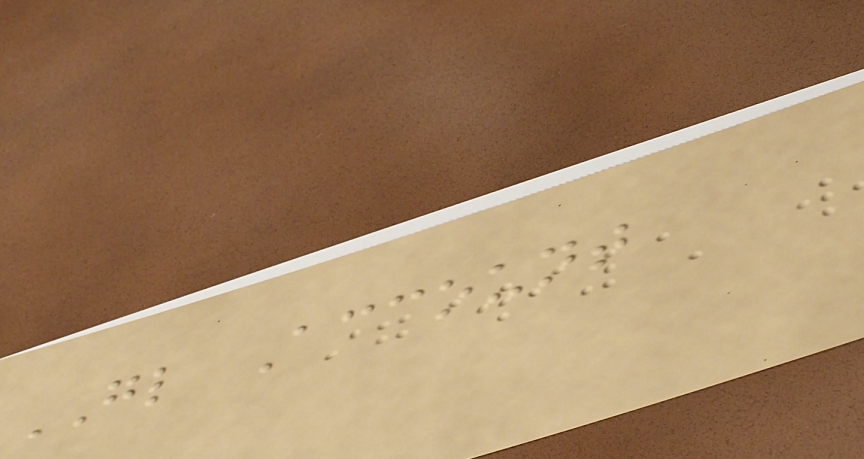GL Account
